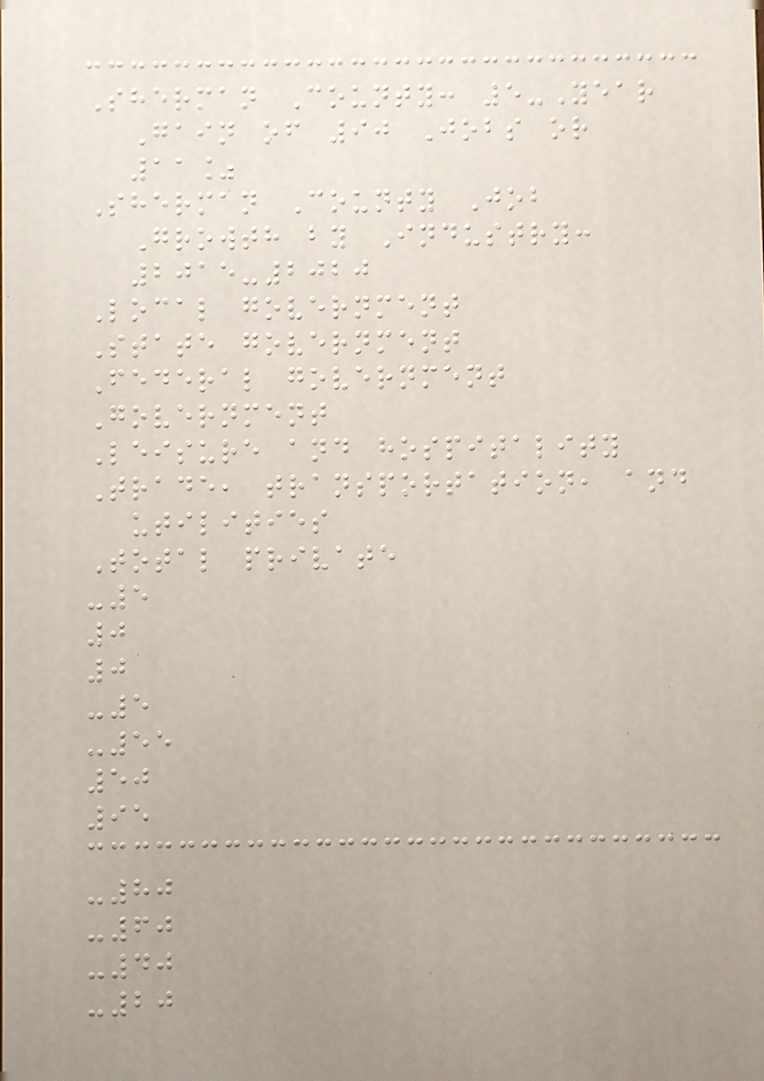Sherman County: 5-Year
Gain of 90 Jobs or
11%
Sherman County Job
Growth by Industry:
2015-2020
Local government
State government
Federal government
Government
Leisure and hospitality
Trade, transportation, and
utilities
Total private
-5
0
0
-5
-55
50
95
-80
-60
-40
-20
